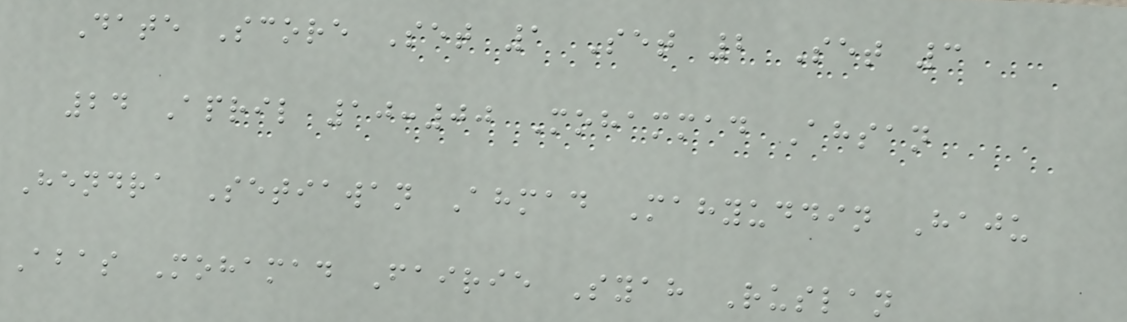Date Score Set 1 Set 2 Set 3
24 April 10:00 Mohammad Ahsan
Hendra Setiawan Ahmad Mahyuddin Haju
Abas Mohamad Fairie Syah Ruslan
